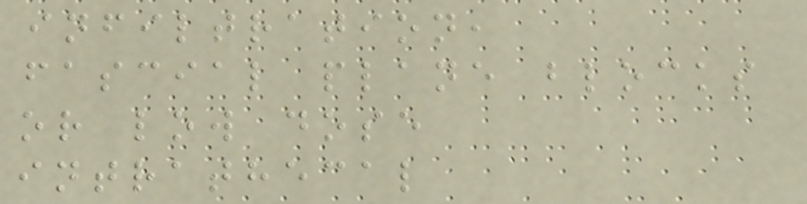infiltration,
fascial plane blocks
or low dose
intrathecal
